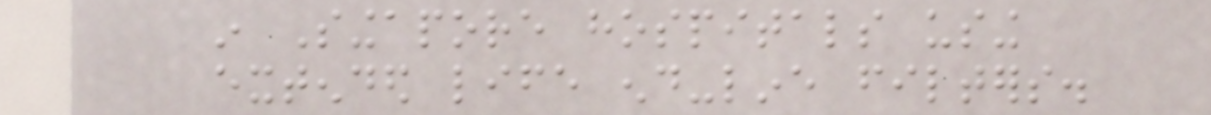in Singapore hospitals using
extended life end-line filters.
